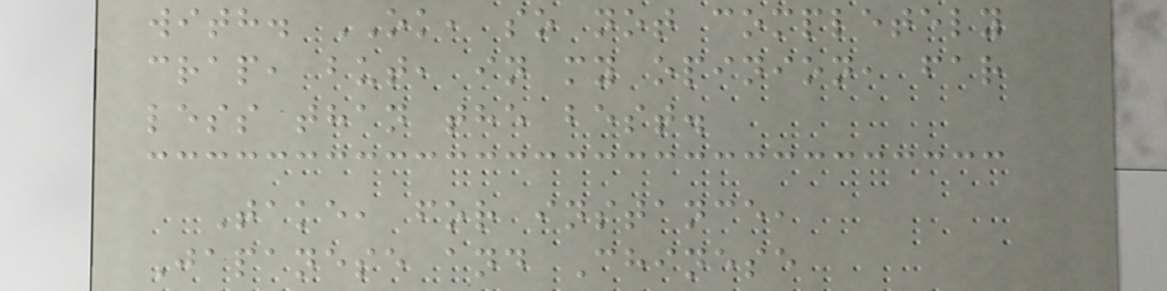with. OK, so not completely
crap, but, in my opinion, far
less than the best.
Take, for instance,
Japanese and Chinese
